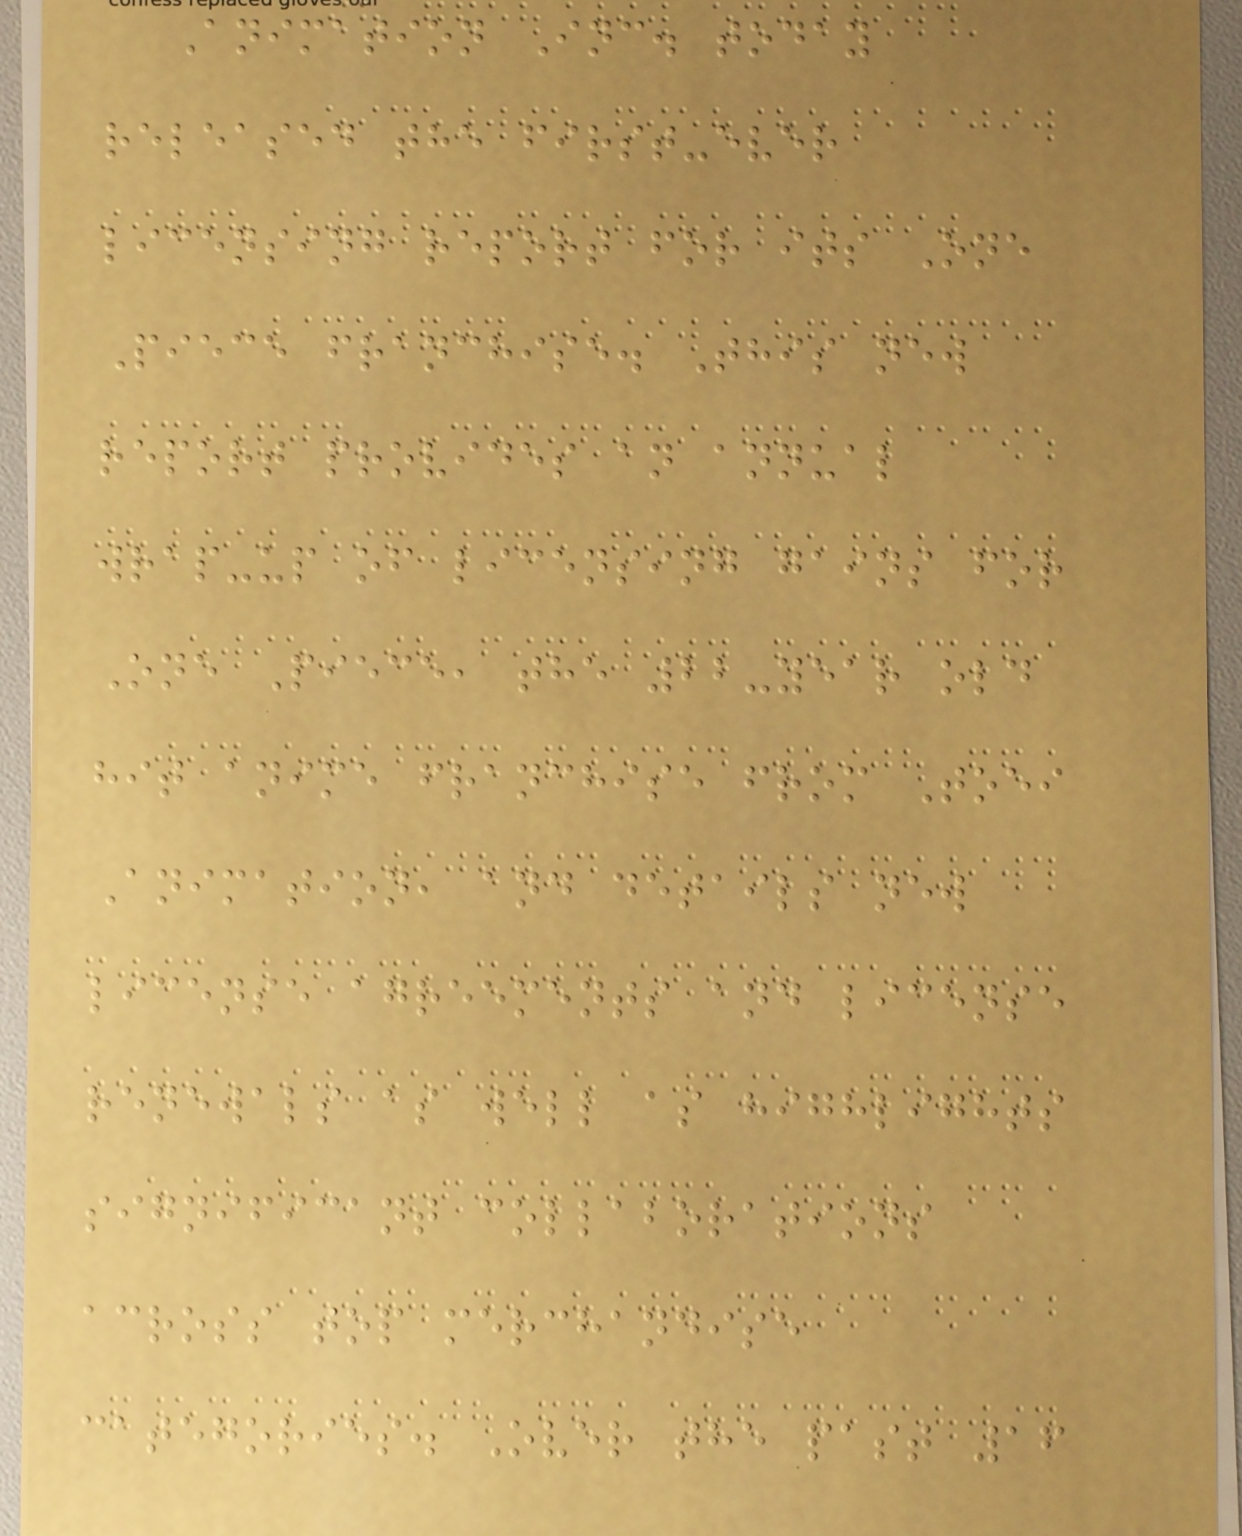Animation Inc. today
released the first-ever
licensing report for its One
Piece franchise. This new
report provides an annual
wrap-up of licensing gains for
One Piece, the 22-year old
hit anime franchise from Toei
Animation, and details new
license agreements and license
renewals as well as highlights
significant collaborations
across top merchandise
categories. Over the past 16
